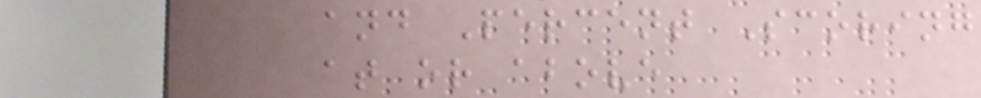and Percent Scoring
at or above
